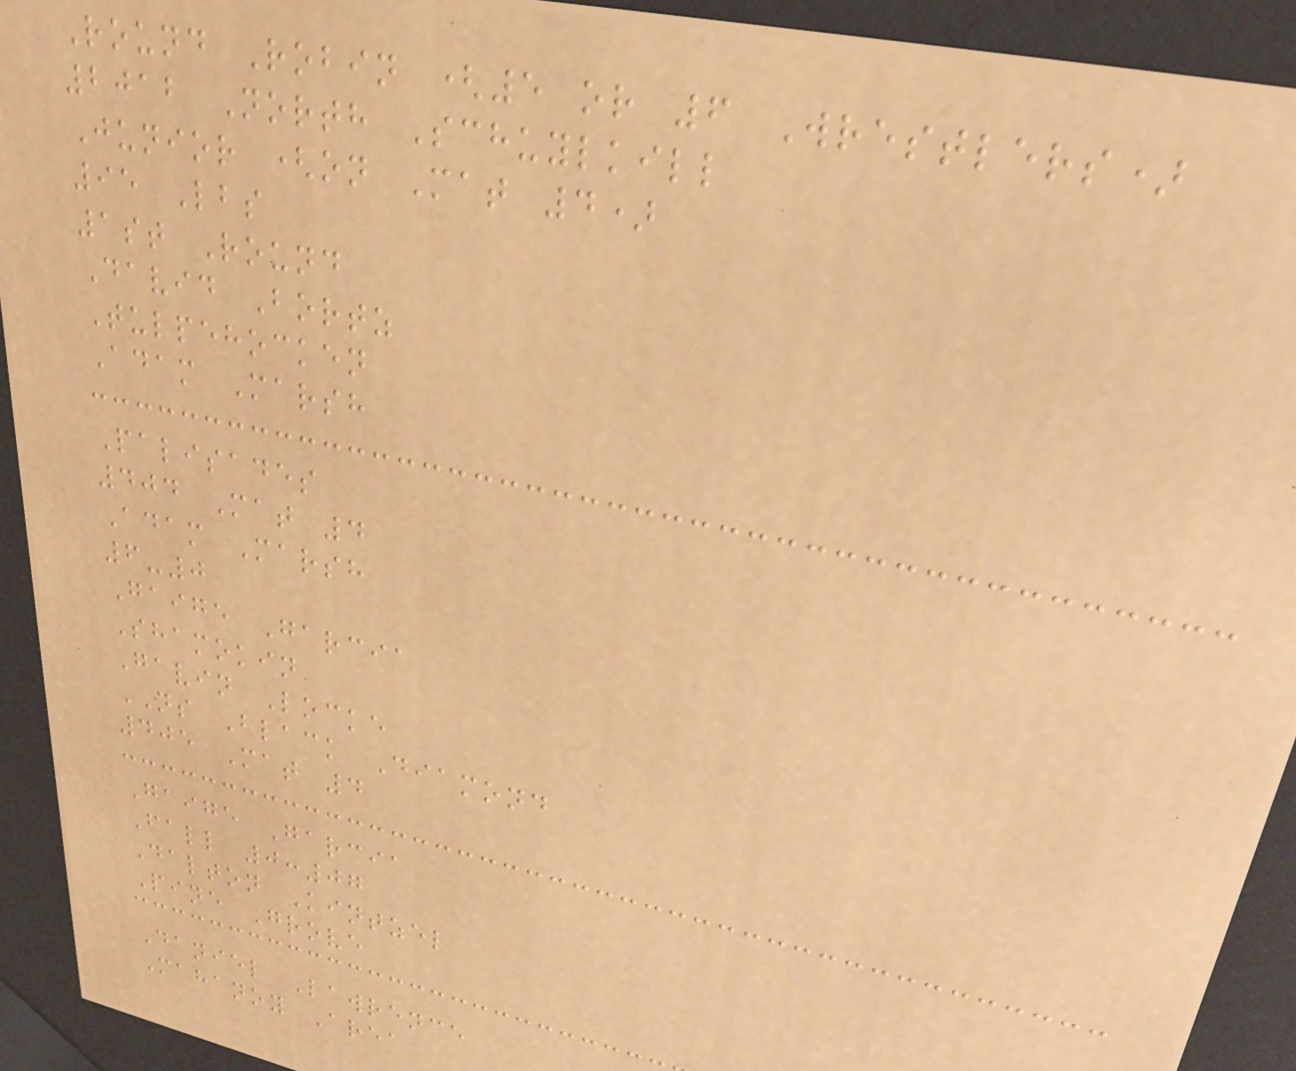Round Robin (5 or 6 Wrestlers)
2012 North Schuylkill
Junior (on Mat 4)
95 Lbs
1st Round
David Bortz
Tulpehocken
Adam Marsh
Palisades
404 Mat 4
Adam Marsh
6-0
Gaige Garcia
Shamokin
Gavin Locke
NS Black Diamond
405 Mat 4
Gaige Garcia
Fall 0:07
Dalton Kintzel
Pine Grove
Daniel Lawrence
Mahanoy Area
